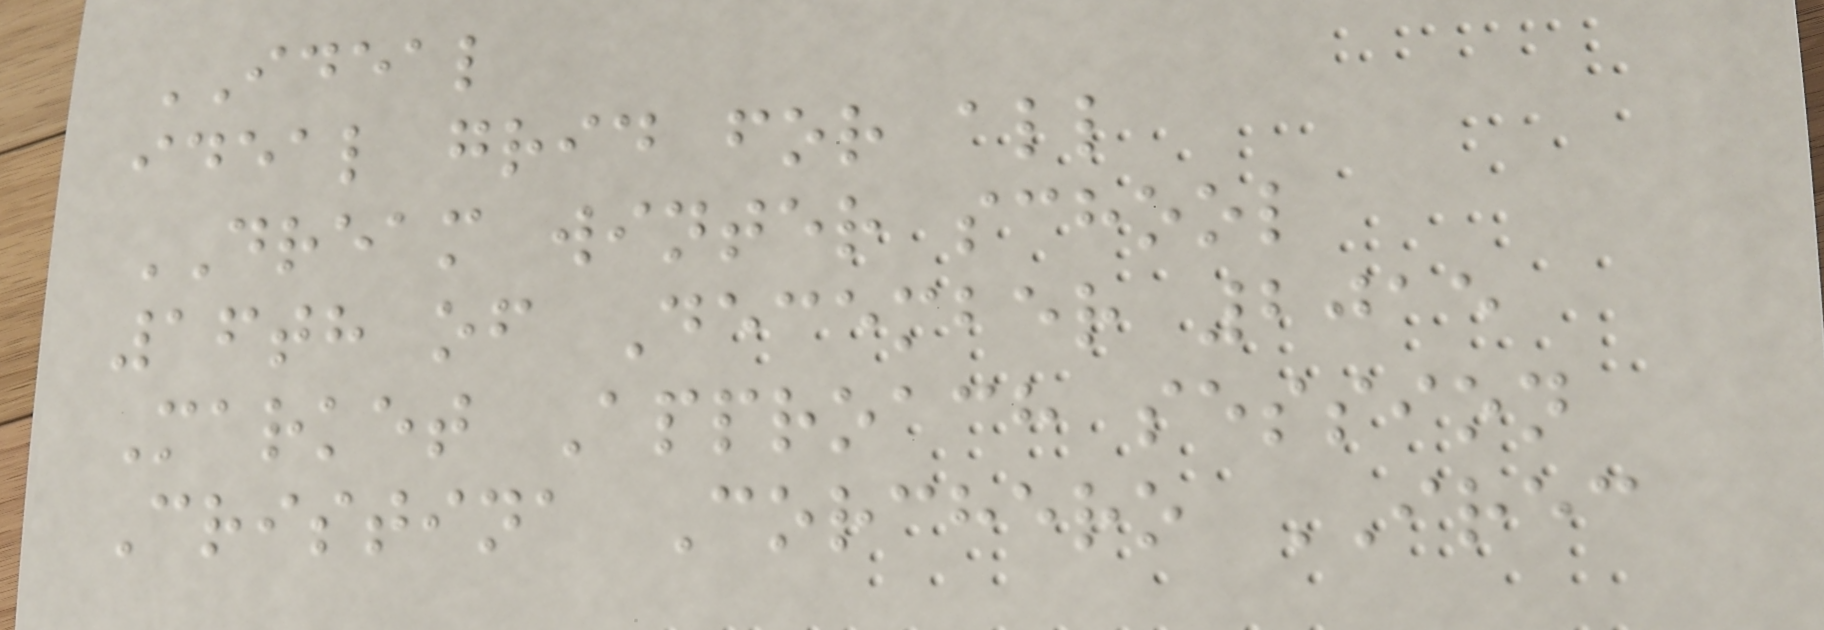IDEAL
ideal grid for all
DREAM winter school
16th of December 2015
Market Approach session
Cristina Corchero IREC
